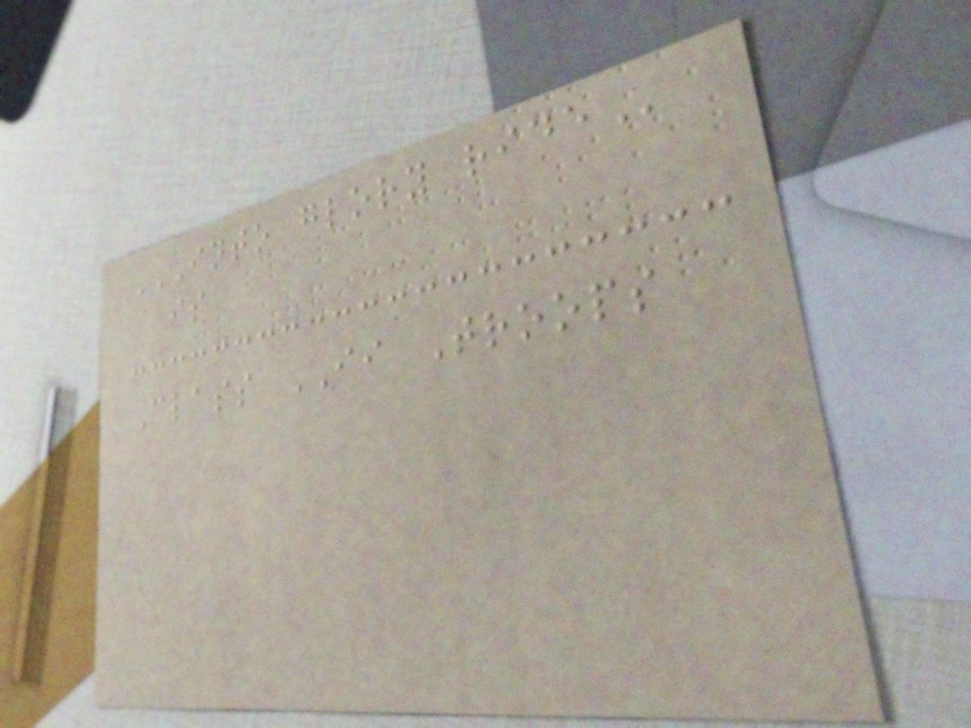INTO GLORY RIDE
is
Class II Troops
